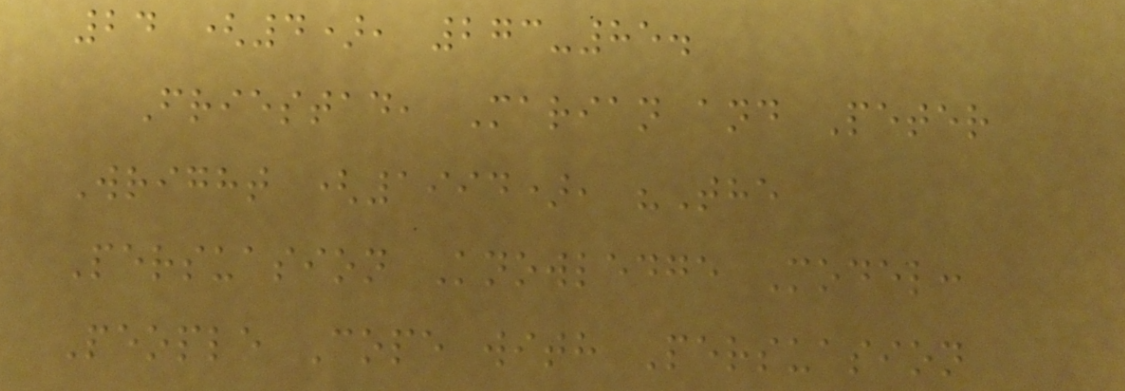24 (4), 273-85.
Friestad, Marian and Peter
Wright (1994), "The
Persuasion Knowledge Model:
People Cope with Persuasion
